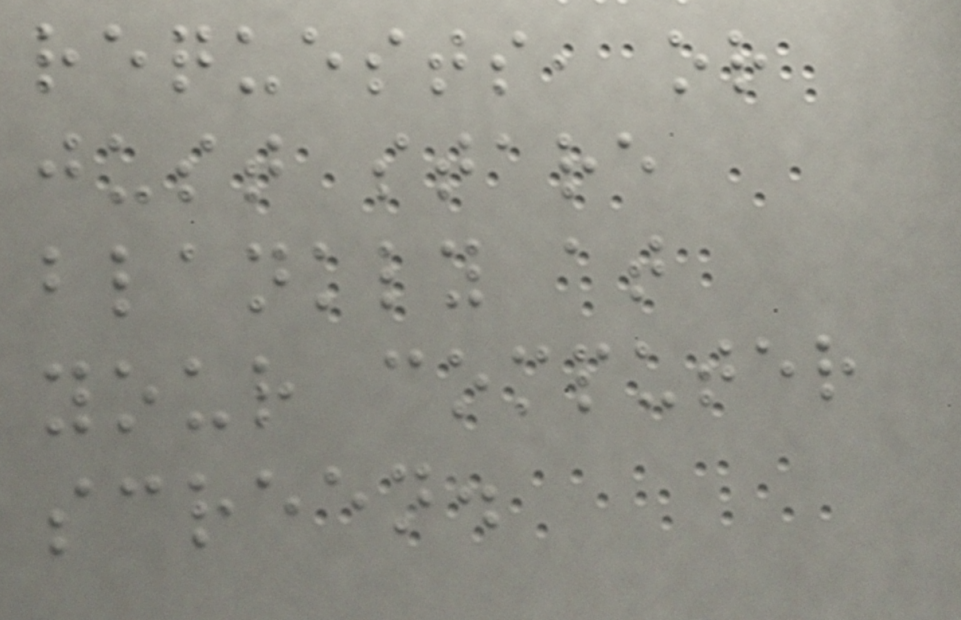requests, or
just stare
blankly at
your computer
screen.
